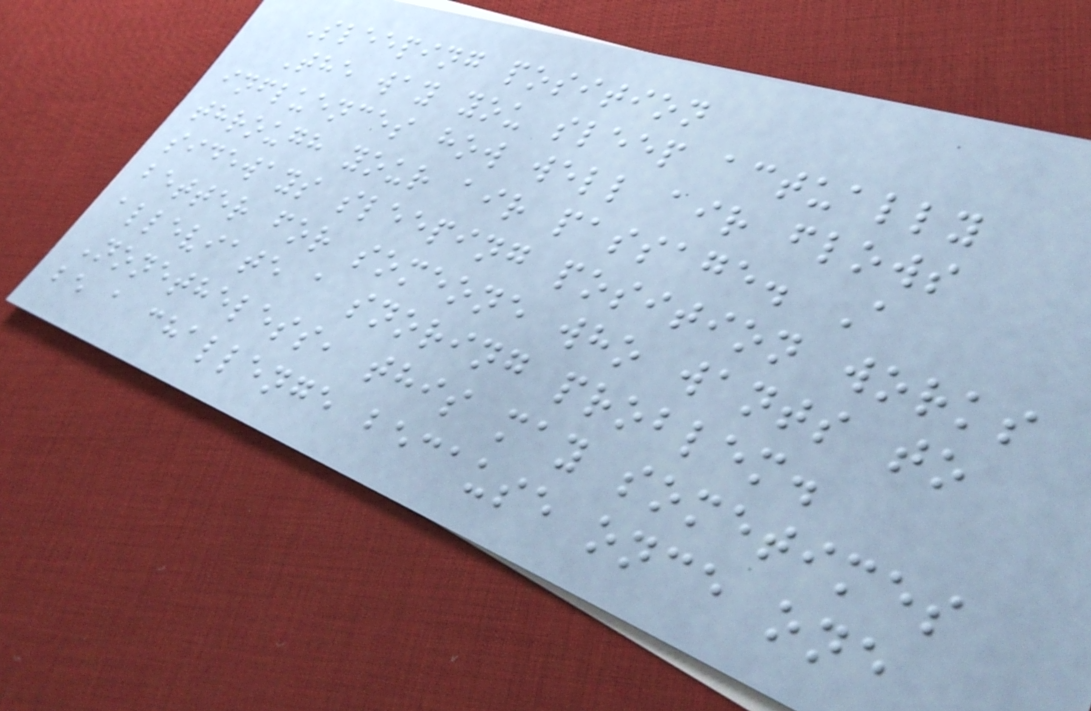Sleeping position
The way you sleep actually
influences how well air flows
through your air passage. A
sideways sleeping position works
better for someone who wants to
alleviate a snoring problem.
Nonetheless, this may sometimes
be a challenge because once one
